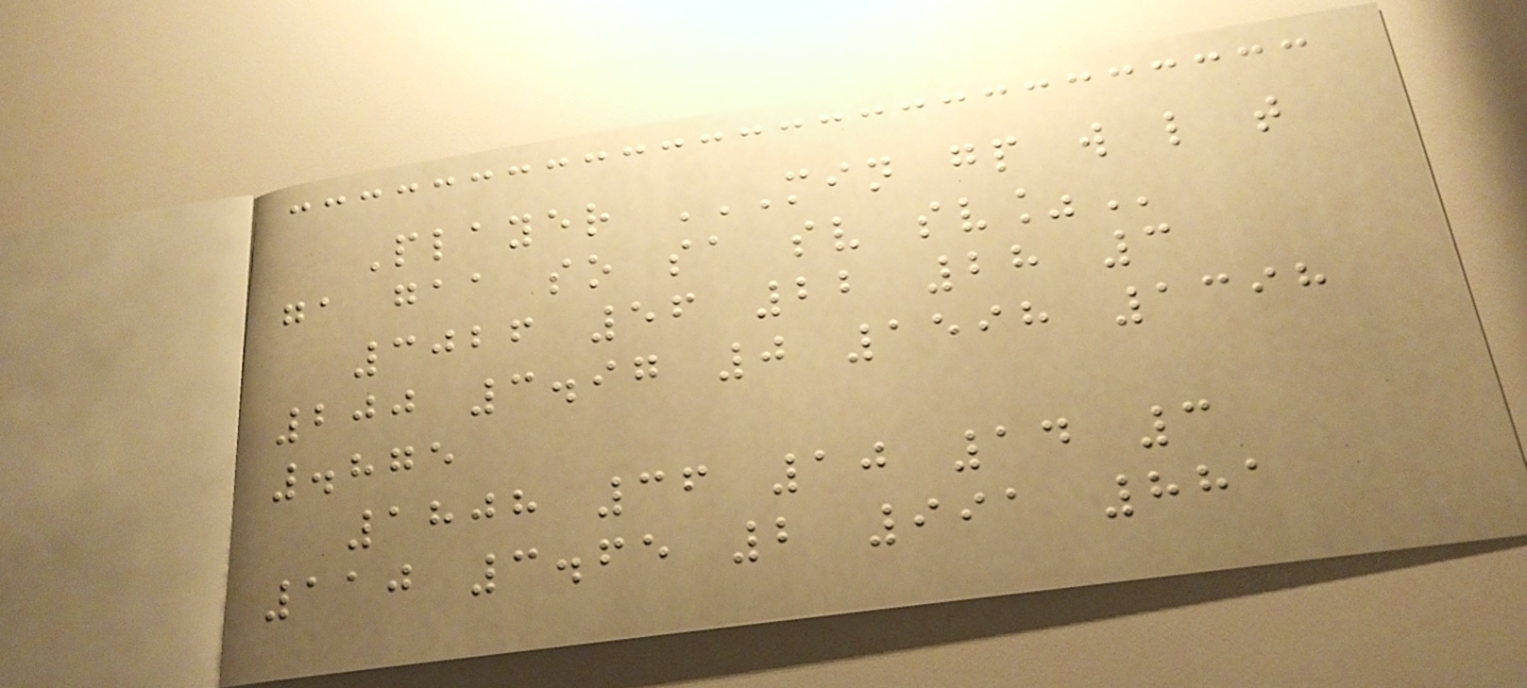Player MIN GP W L T
GA GAA SO SA SV SV%
3026 56 22 28 3
200 3.97 0 1598 1398
.875
1808 36 10 14 3
110 3.65 2 991 881
